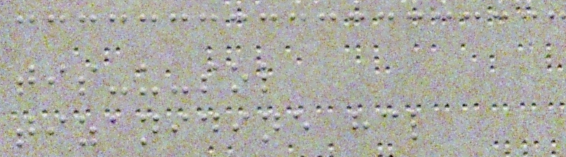tis-u-sol
tizanidine hcl
